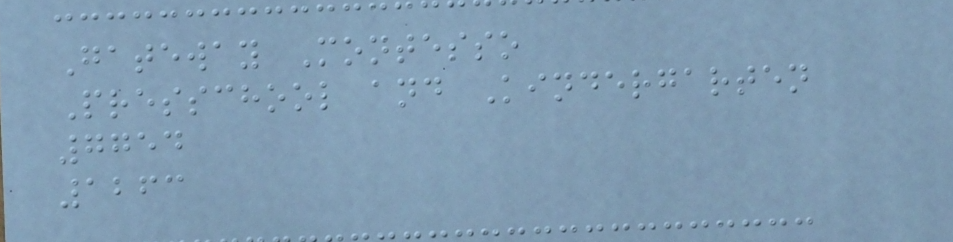Gateway Montesso
Presschool and Kindergarten
7754
1263
